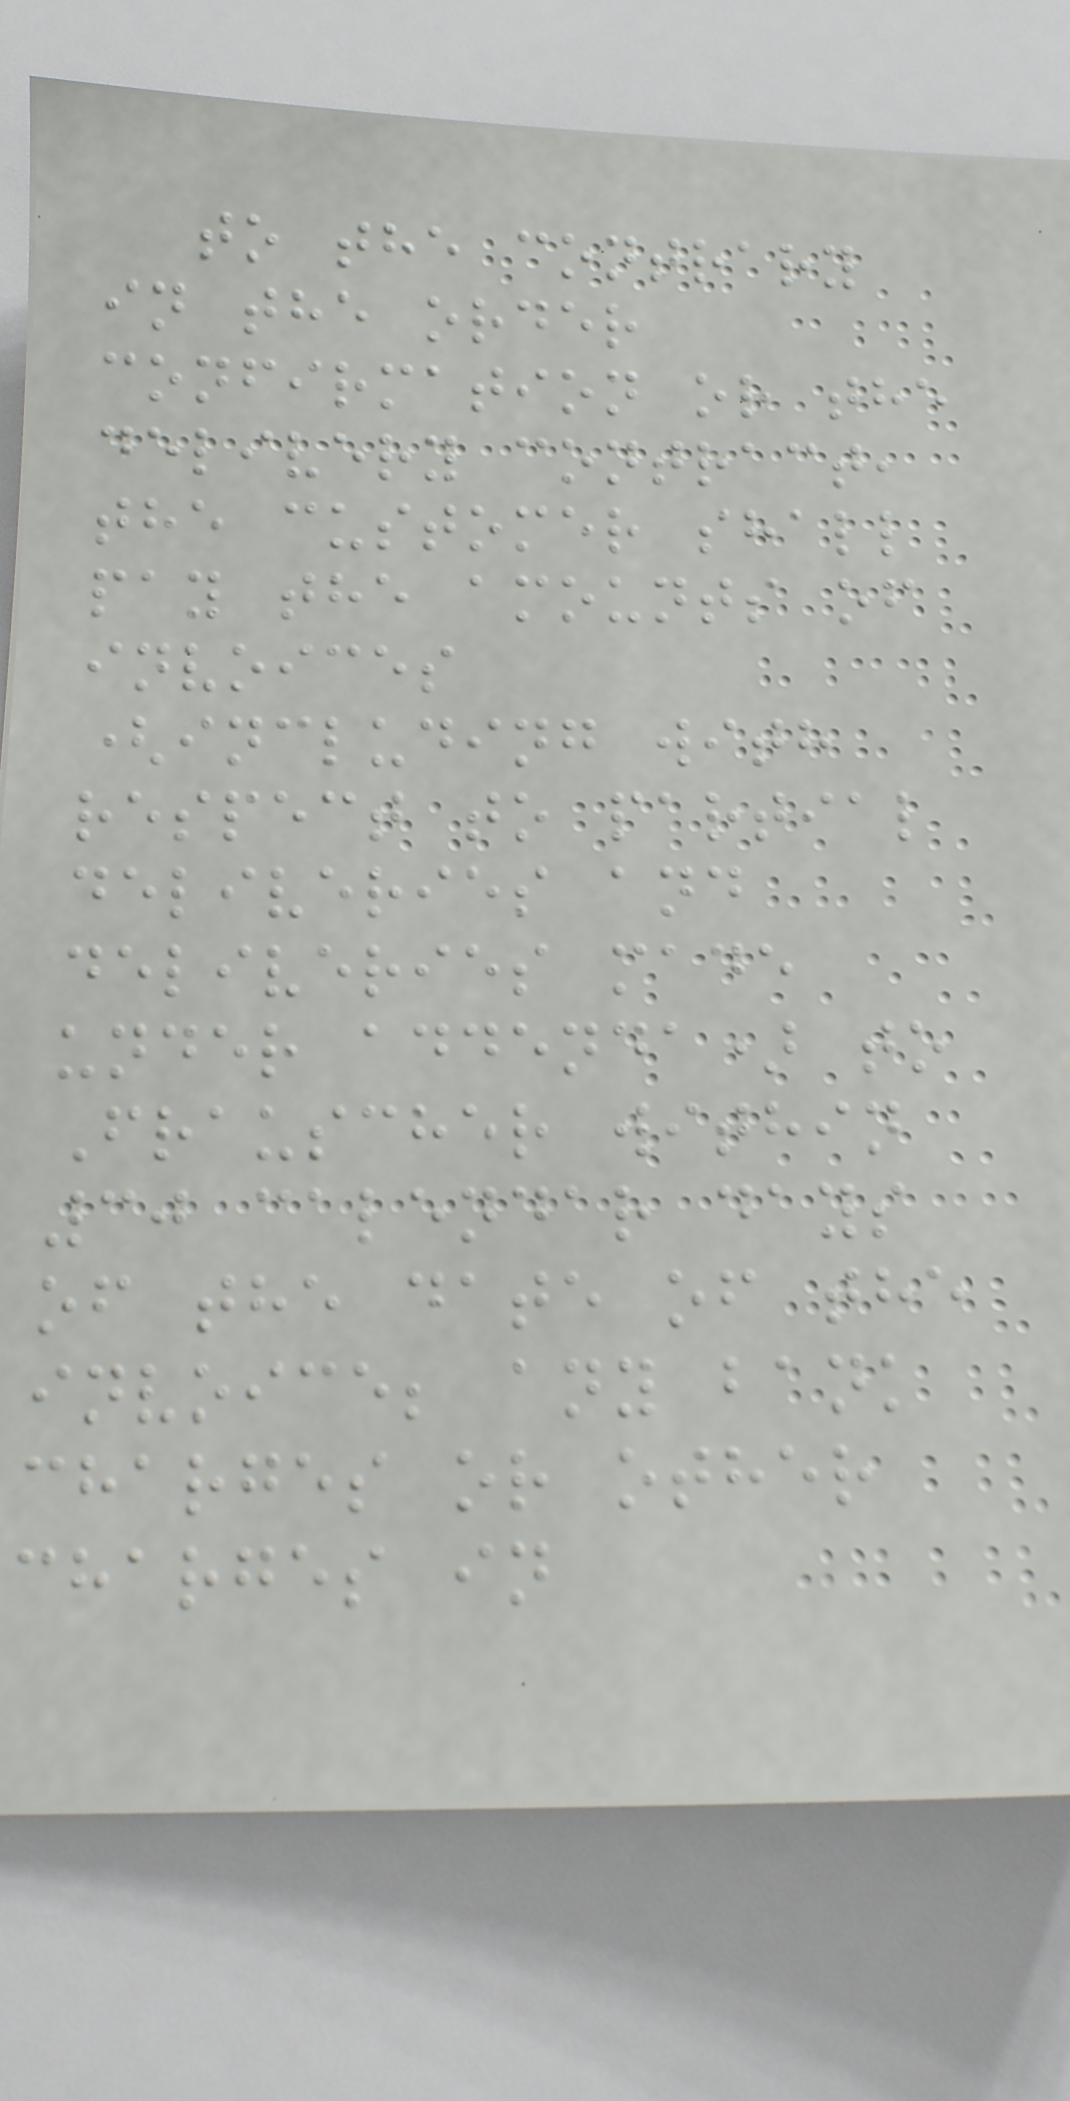to the contrary
in the order
confirmation or the
delivery contract,
the customer shall
pay the amounts of
invoices
(including with
respect to partial
deliveries and
deliveries made
under addenda) to
Frauscher within
30 calendar days
of the date of the
invoice; any bank
charges or other
charges in
